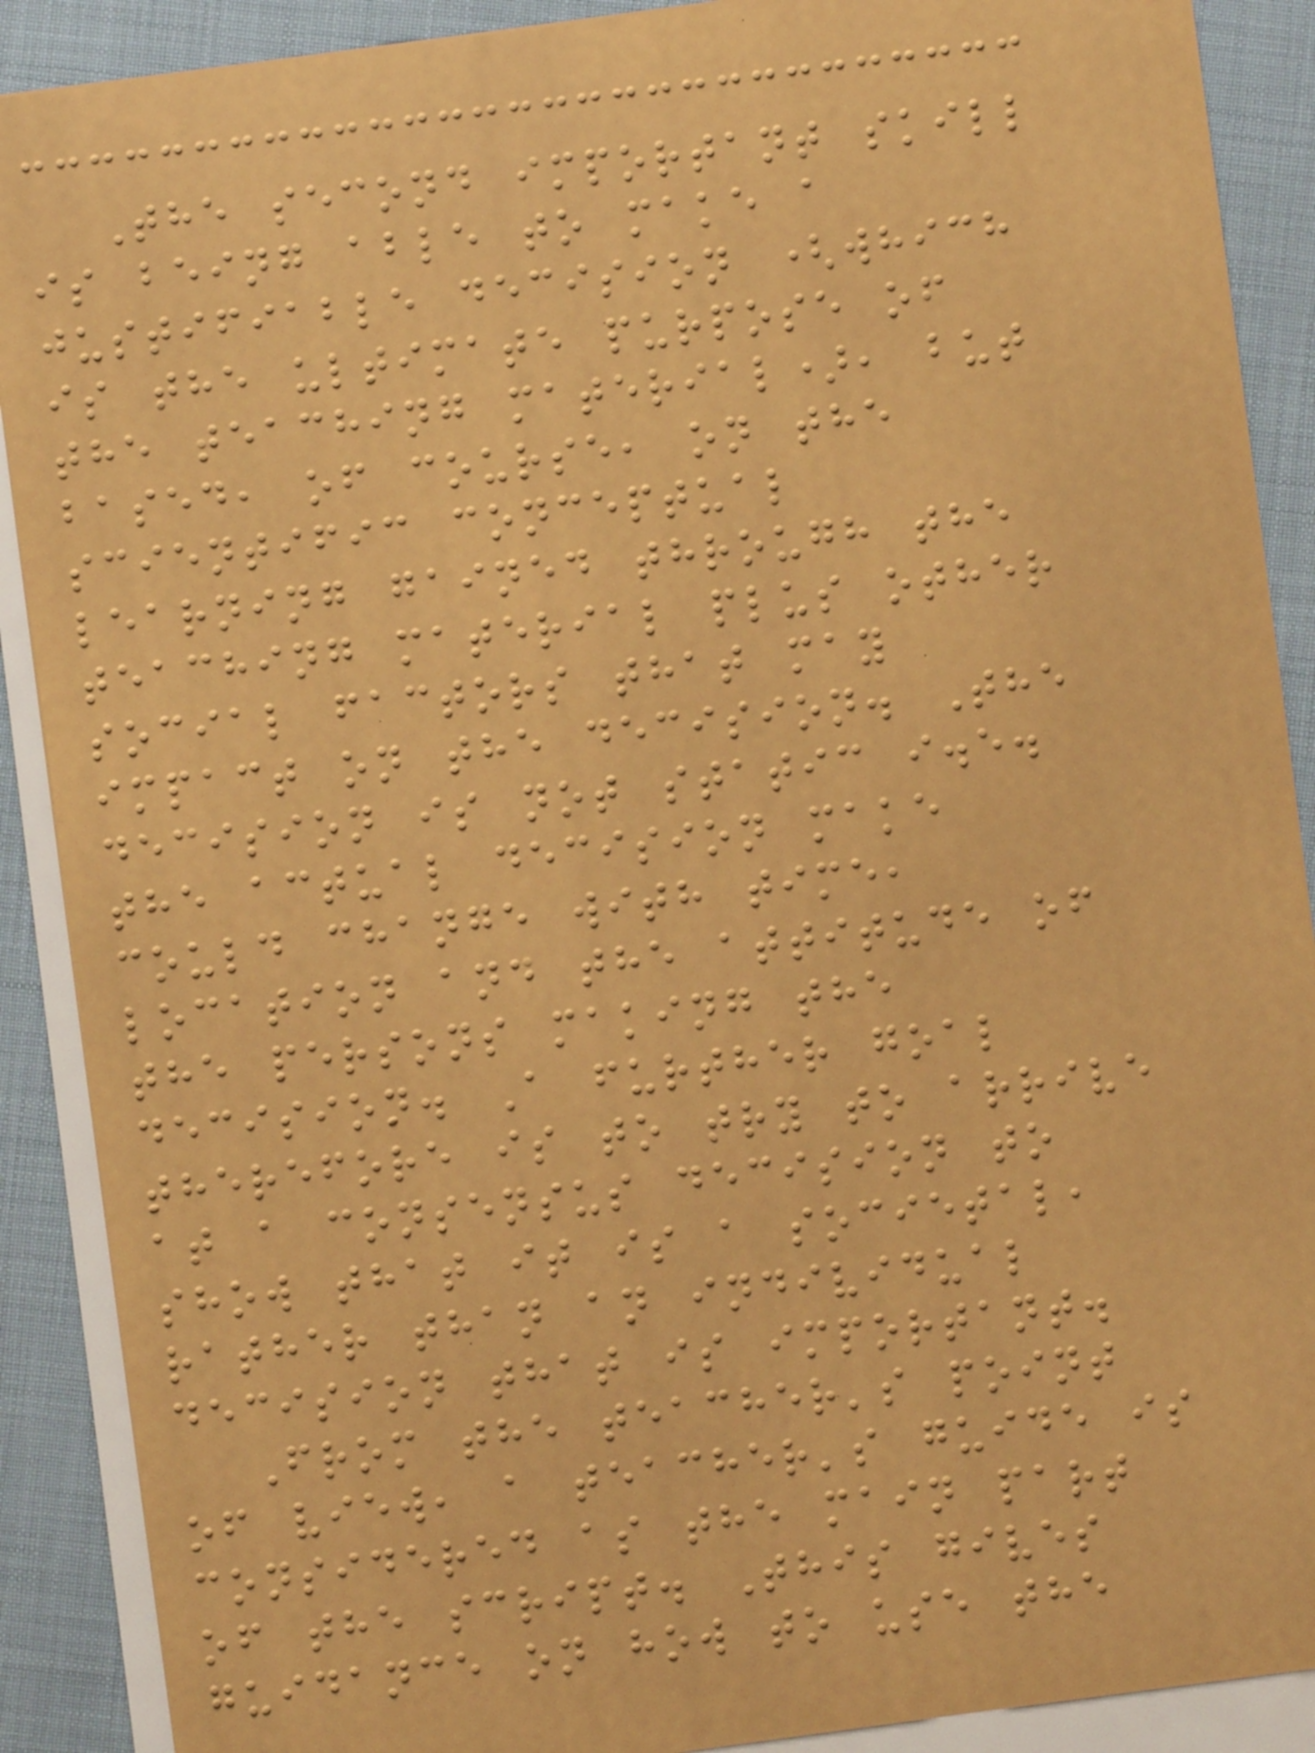The second important skill
is being able to make a
justifiable decision (which
is the ultimate purpose of
the teaching material), but
based, of course, on the
scientific conceptual
learning gained through the
teaching material plus other
social factors that may
impact on the decision. The
decision is not static i.e.
the actual decision make
could change with time,
location and the attitude of
the persons making the
decision. A further goal
therefore is to try to arrive
at a consensus decision to
show that it is a societal,
rather than an individual
decision that is important.
From the teacher's point
of view, a teacher's guide is
considered as the main part
of the script. This gives
guidance on how to use the
